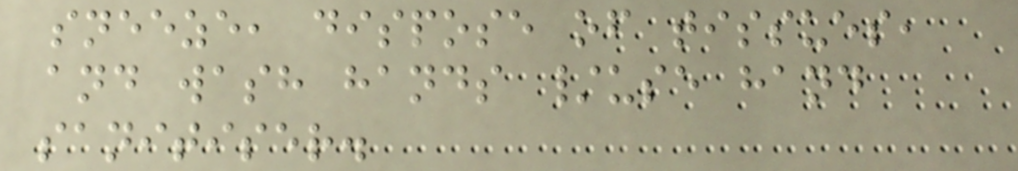sneeze, dispose of tissues,
and wash hands /use hand
sanitiser.
